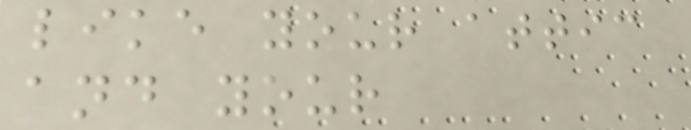like your attic
and your
